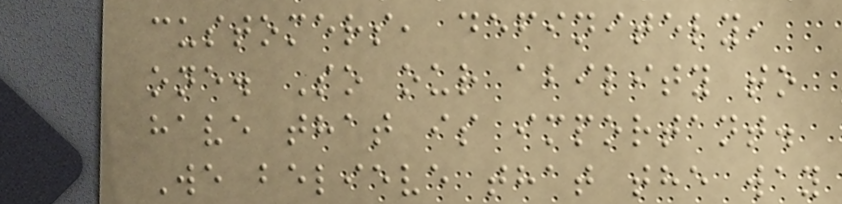customers, definitely,
one. So our ability to
have that is important.
We believe that the way
